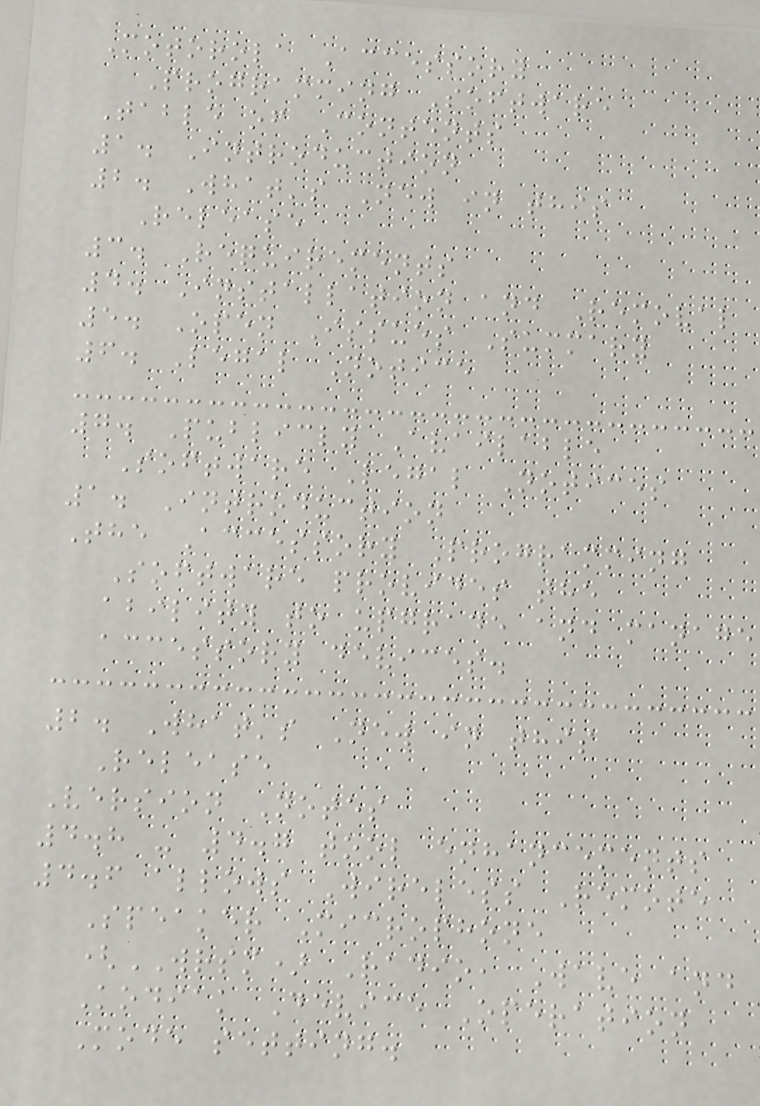Motorola Accessory
Programming Software
Table of Contents
1. Introduction
2. What's New in this
Release
3. Requirements
4. Installation and Removal
5. Open Issues Summary
6. Legal Notice
7. Publicly Available
Software Legal Notices
1. Introduction
The Accessory Programming
Software provides the
ability to upgrade and manage
accessory devices.
2. What's New in this
Release
Version Notes
4.8 - 4.7 tool enhancements
4.6 allows Wireless Remote
Speaker Microphone
(WRSM) Radio, Wave and
Kodiak Device Operation
Mode setting.
